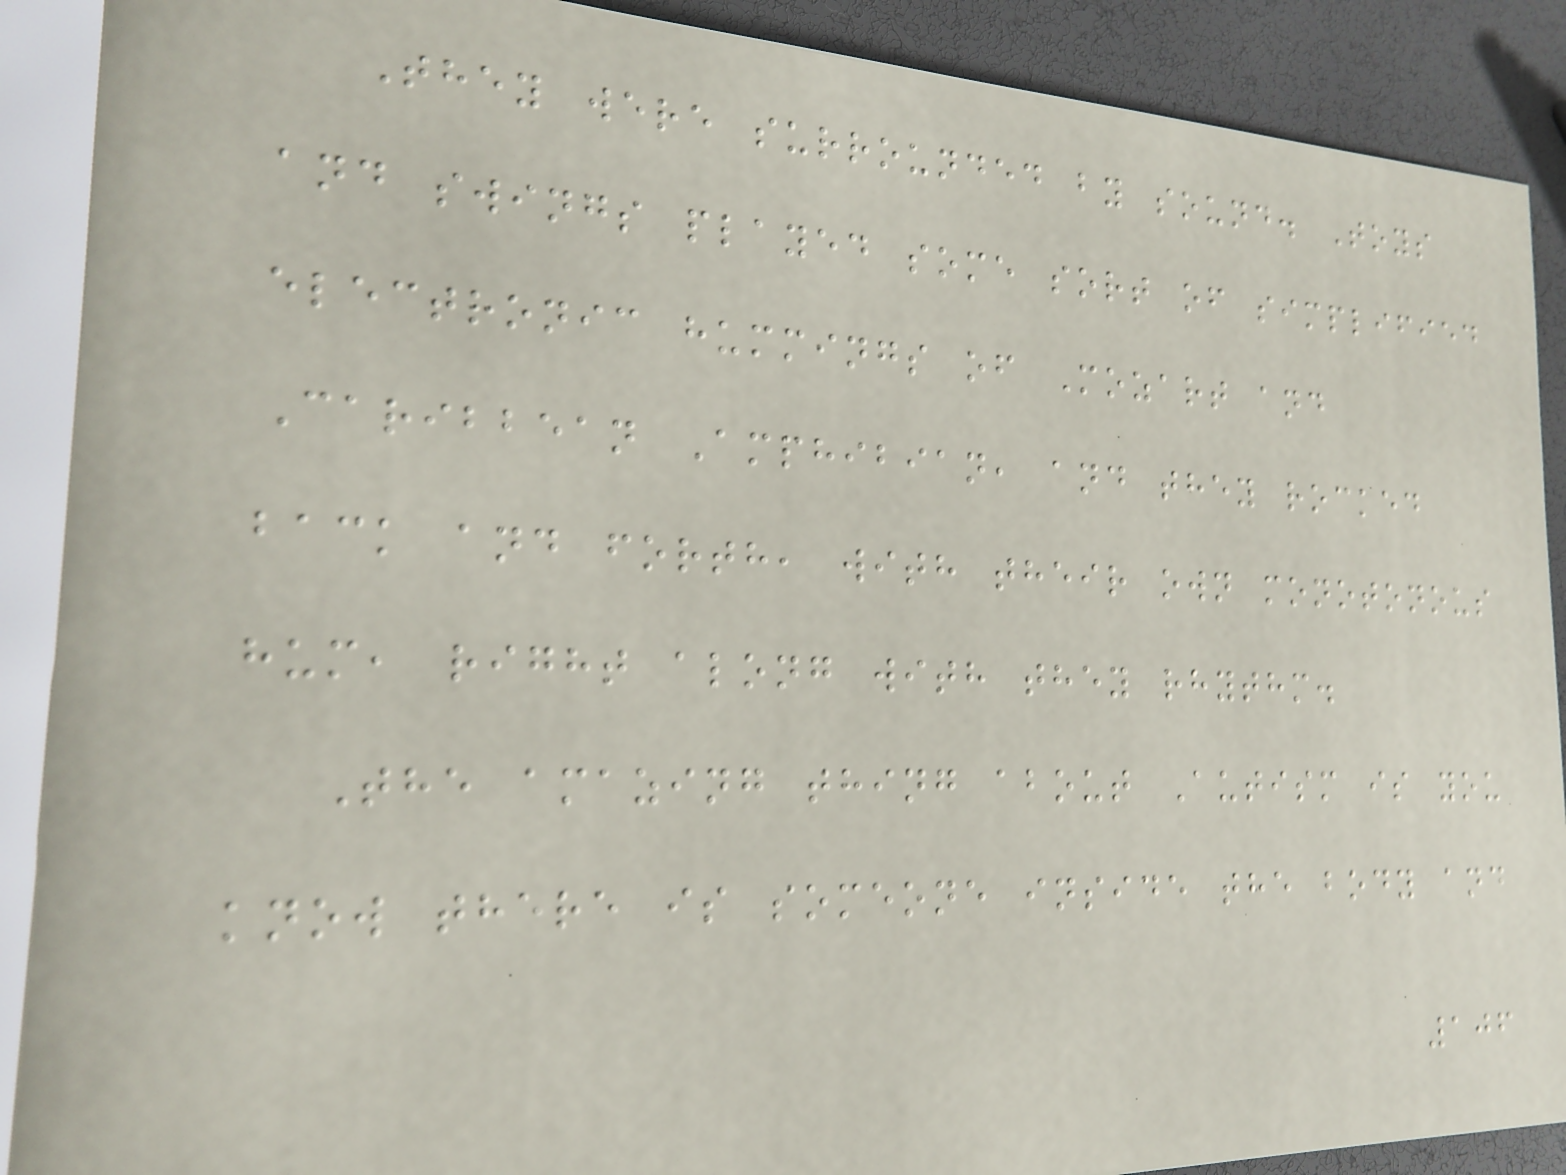They were surrounded by sound. Toys
and swings played some sort of simplified
electronic hummings of Mozart and
Caribbean Amphibian, and they rocked
back and forth, with their own monotonous
hum, right along with they rhythm.
The amazing thing about Autism is you
know there is someone inside the body and
106
